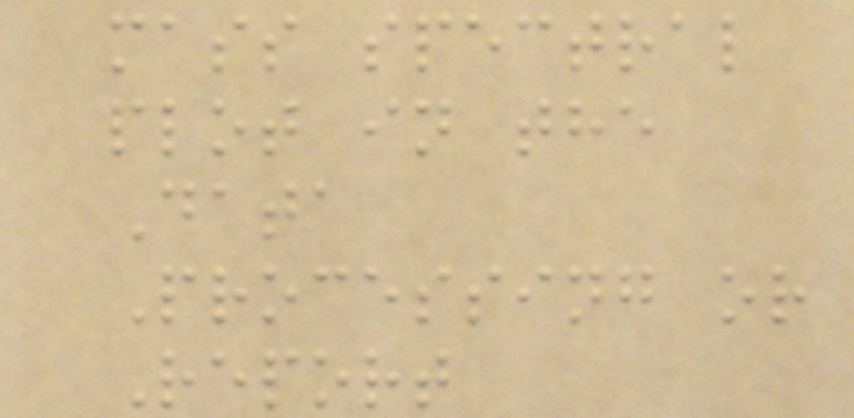mass spectral
plot in the
Data
Processing or
Report
